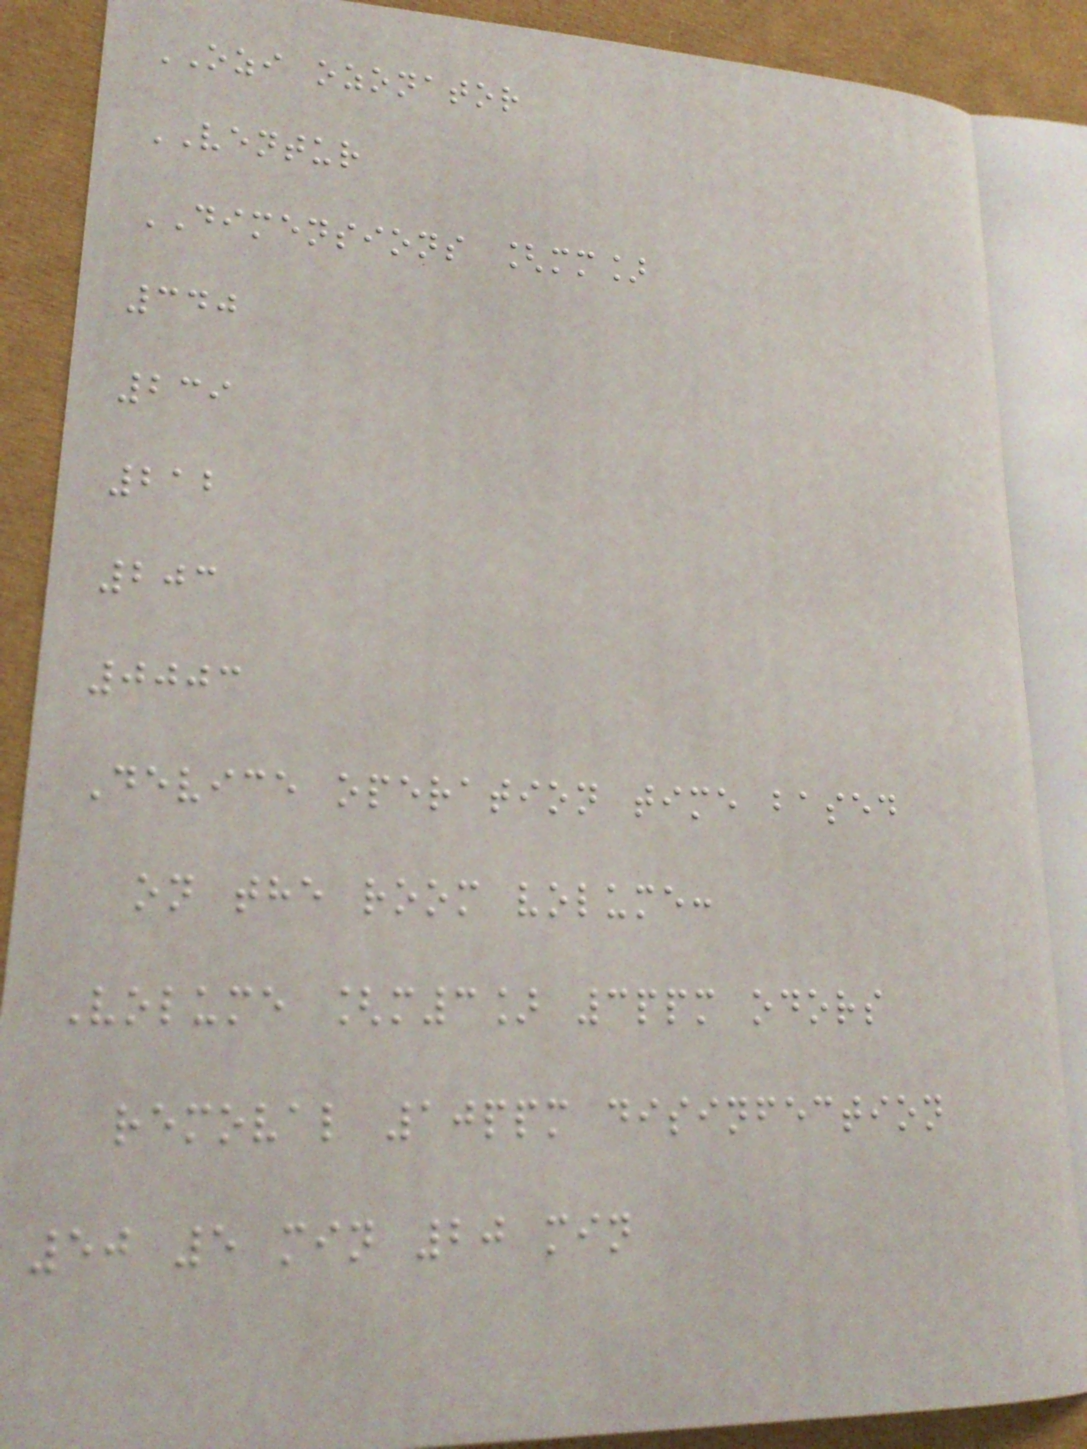OZI ozonator
VENTUR
DIMENSIONS [mm]
340
239
212
203
0003
Device operation time based
on the room volume:
Volume [m3] 3ppm odors
removal 10ppm disinfection
50 5 min 20 min
